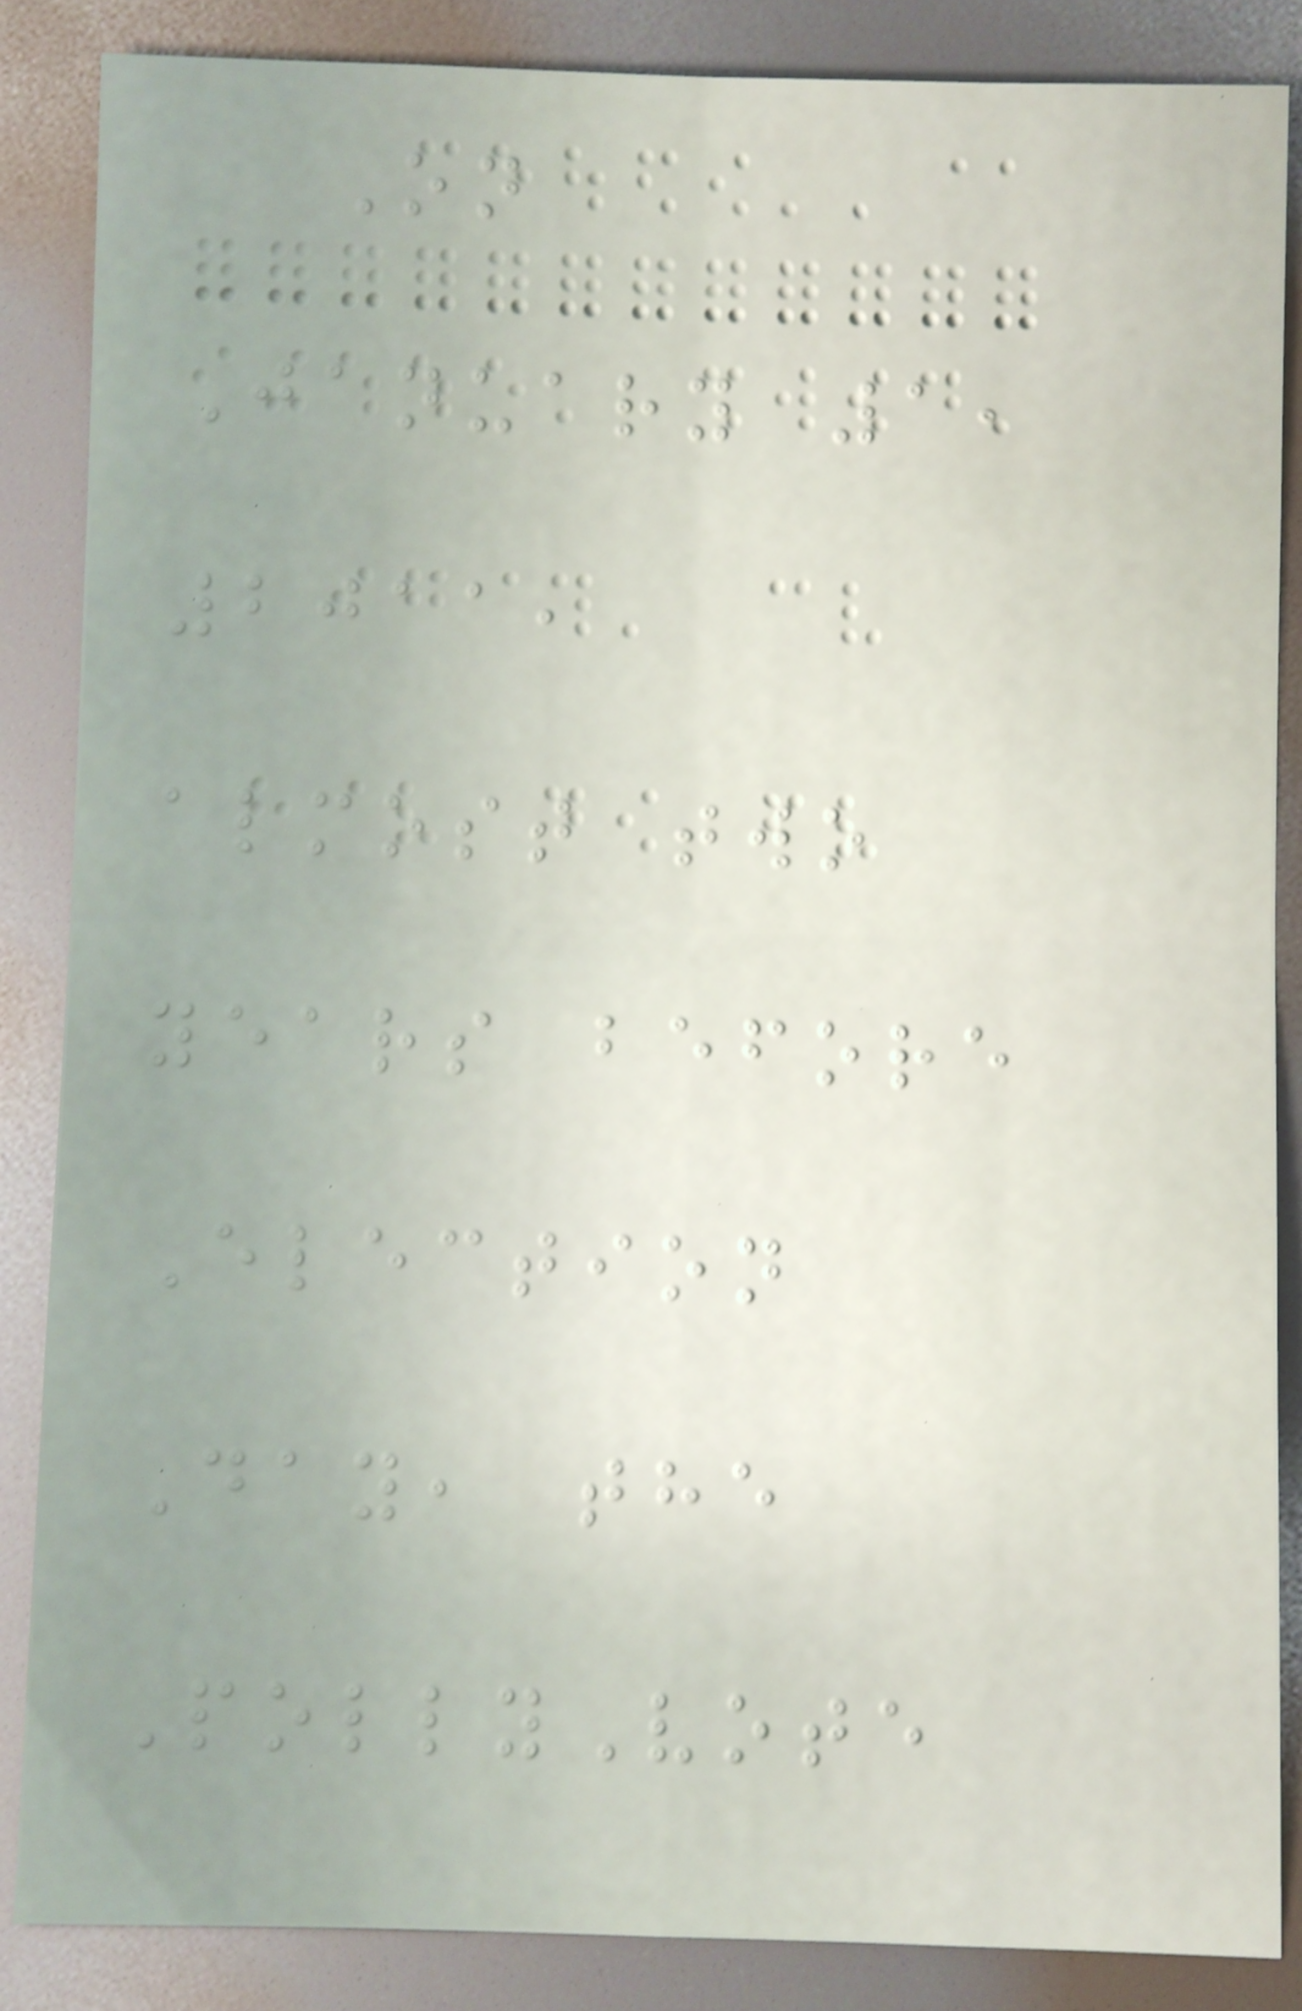On
January 1,
2011,
almost two
years before
Election
Day, the
PollyVote
